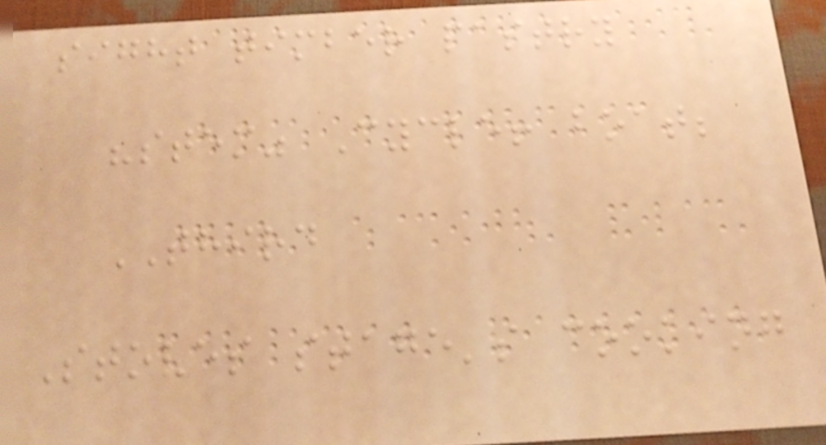sight timber pastry
"stem" Cycle! boat;
THIRD
Stoves stage's cooking
